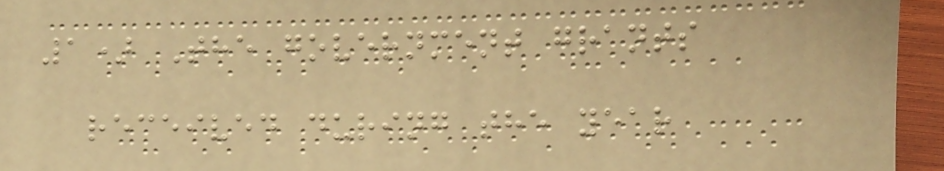1) The government grants
received during the year
